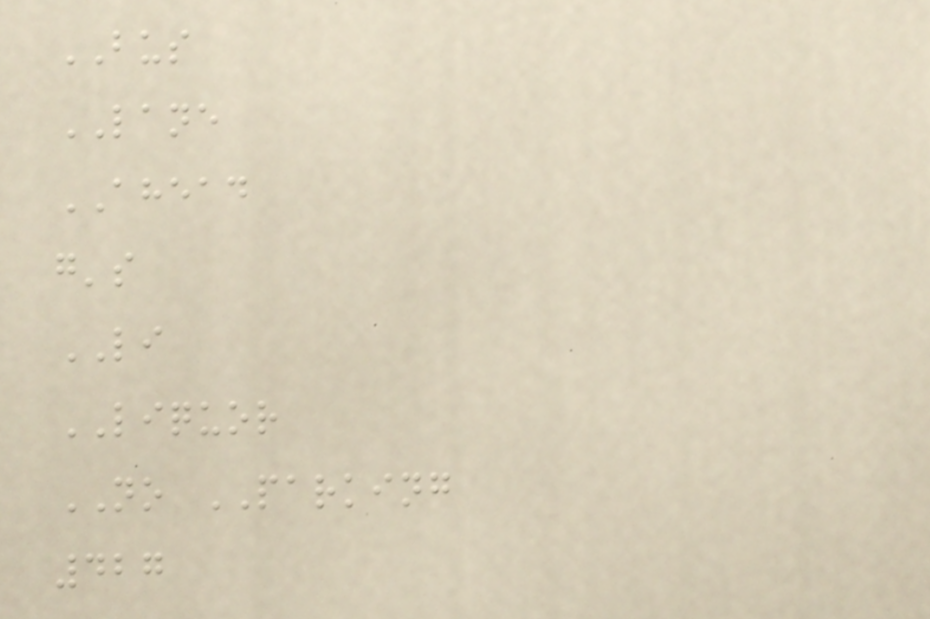BUS
LANE
AHEAD
g's
LI
LIQUOR
NO PARKING
427
